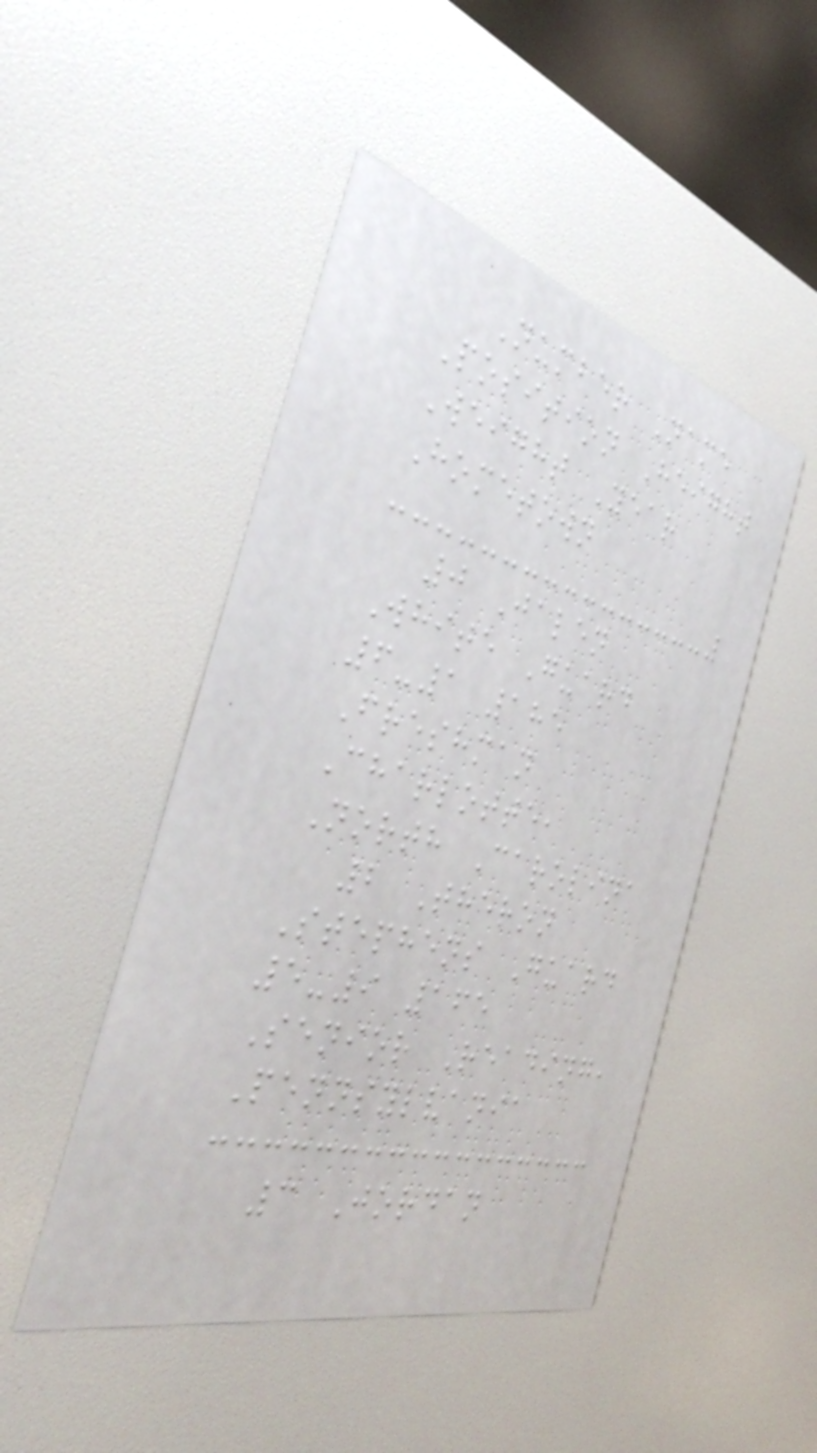Number Name
Position Height
Weight Year
Hometown
0 Jalen
White Guard
6-1 185
Freshman
Charlotte,
North Carolina
2 Theron
Stephens Guard
5-9 165
Senior Reading,
Pennsylvania
3 Jordan
